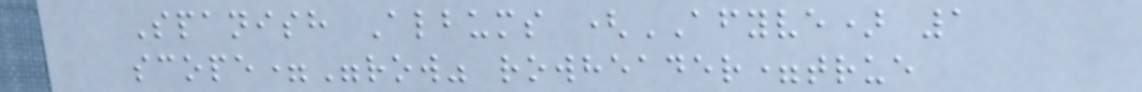Spanish Albums (AFYVE) 1
scope="row" rowheader=true
